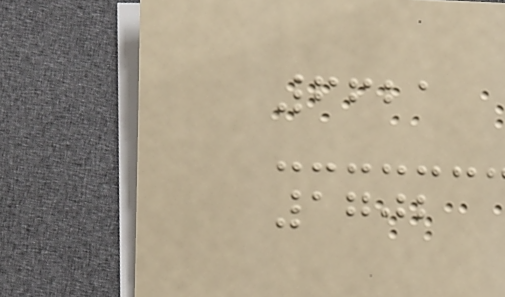6621
1702
